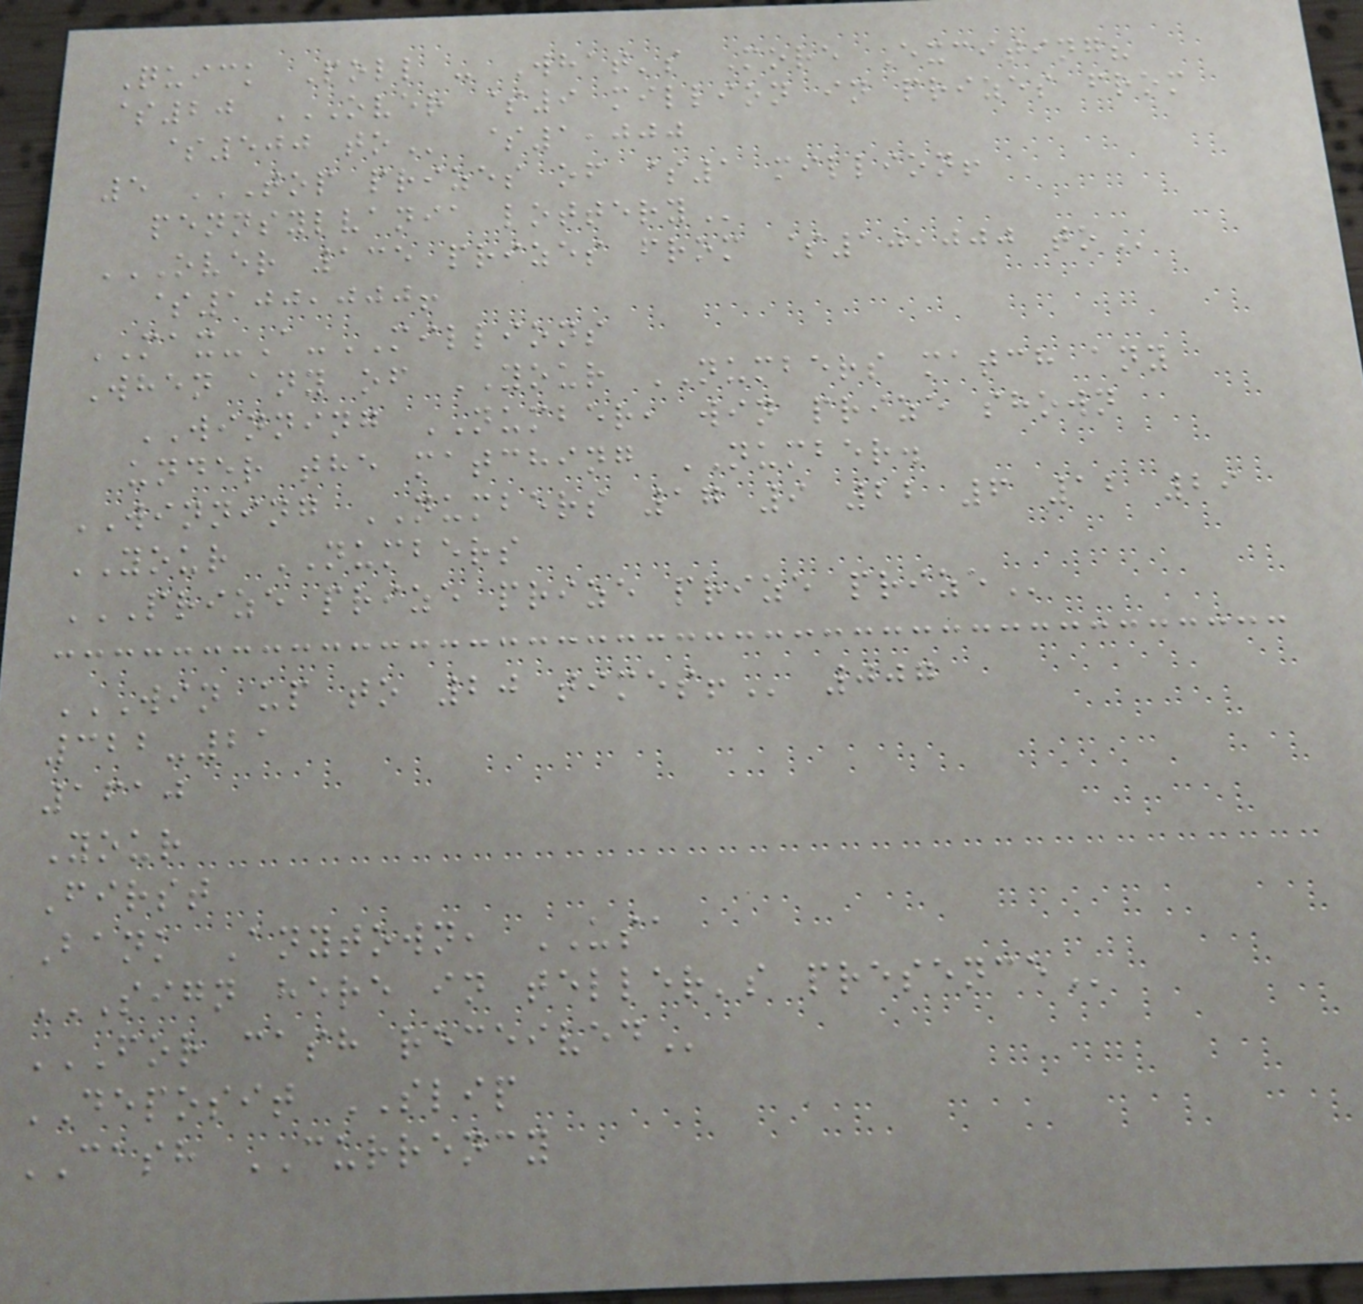Quick Poll - What's More Exciting?
$20 OVER $9 MILLION IN PRIZES FROM
$500 TO $1,000
5 TOP PRIZES OF $1 MILLION!
PENNSYLVANIA LOTTERY
OVER 135 PRIZES FROM $10,000 TO
$100,000!
MAX-A-MILLIONS
When any of YOUR NUMBERS match any
WINNING NUMBER, win prize shown
under the matching NUMBER.
WINNING NUMBERS 17 9 22 6 12 29
YOUR NUMBERS
PRIZE PRIZE PRIZE PRIZE PRIZE
WIN UP TO 20 TIMES! 007
322-21
1610
Your
First
Bank Anytown, USA
SIGN HERE IN TELLER'S PRESENCE
FOR CASH RECEIVED
DEPOSIT SLIP
CASH CURRENCY
